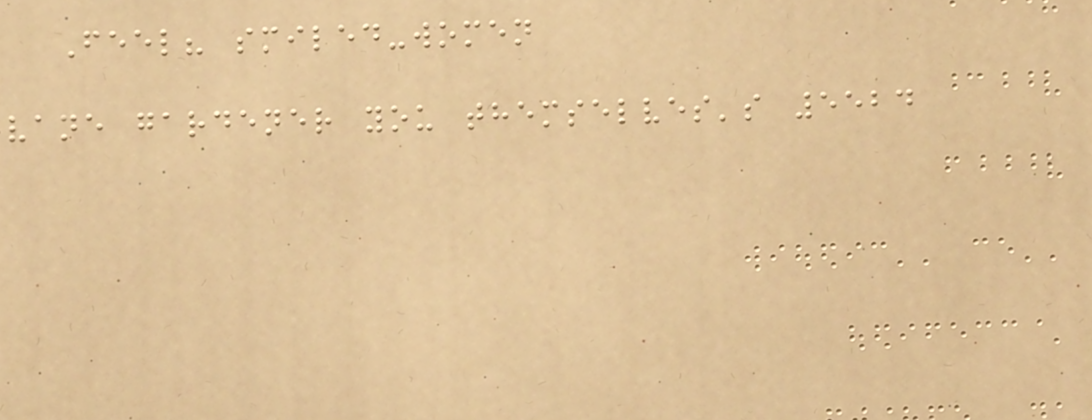Feel? smiled-women
vane gardener you themselves's 5524
